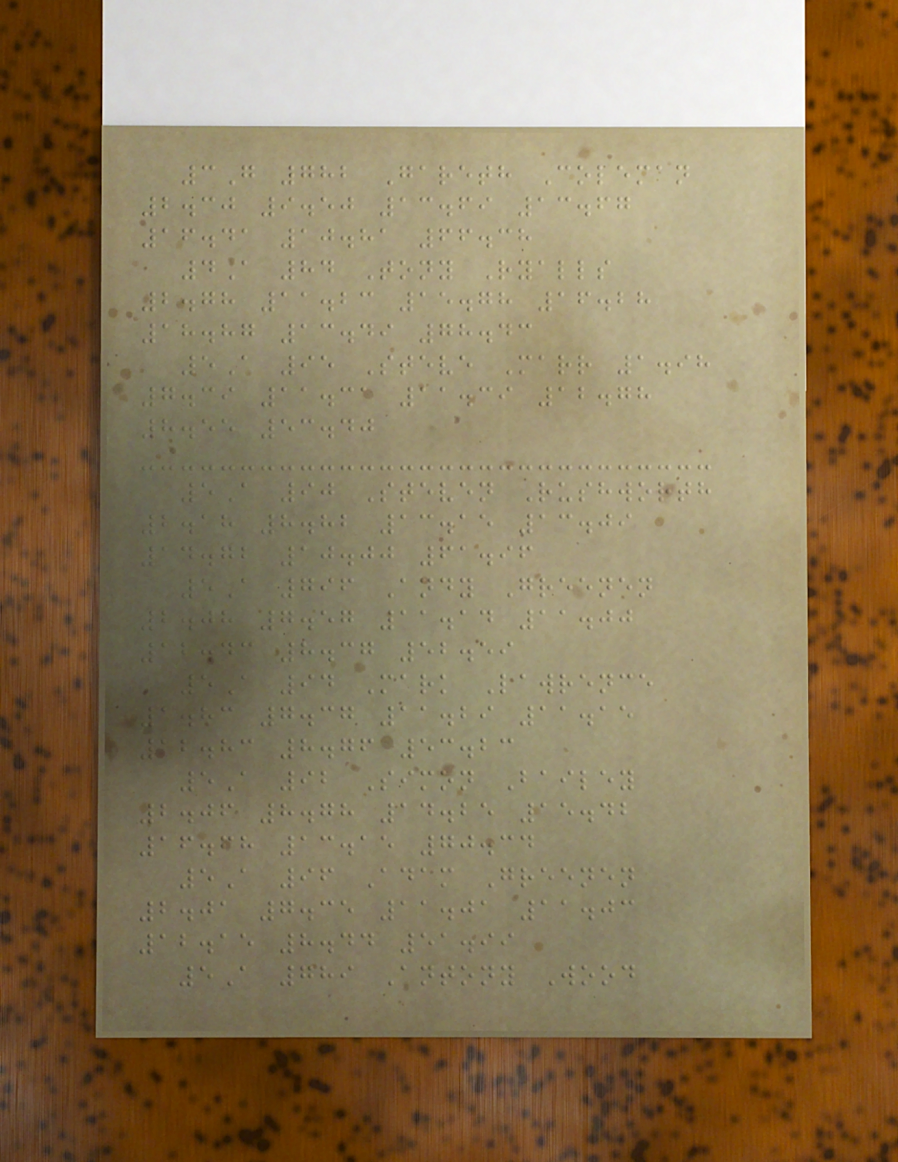3G 782 Gareth Coleman
2.30 9.50 13.69 13.67
16.41 10.81 66.38
4A 84 Tony Ryalls
2.78 11.23 15.78 16.28
18.87 13.49 78.43
5A 95 Steve Marr 1.98
7.39 11.31 11.39 12.78
8.55 53.40
5A 90 Steven Rushworth
2.18 8.82 13.15 13.09
14.72 10.00 61.96
5A 796 Andy Greenen
2.08 7.57 11.14 11.00
12.43 8.37 52.59
5A 94 Mark Lawrence
1.83 7.37 11.29 11.15
12.83 8.76 53.23
5A 92 Simon Bailey
2.06 8.78 14.25 15.42
16.68 13.15 70.34
5A 96 Adam Greenen
2.01 7.35 11.01 11.03
12.15 8.44 51.99
5A 789 Antony Wood
